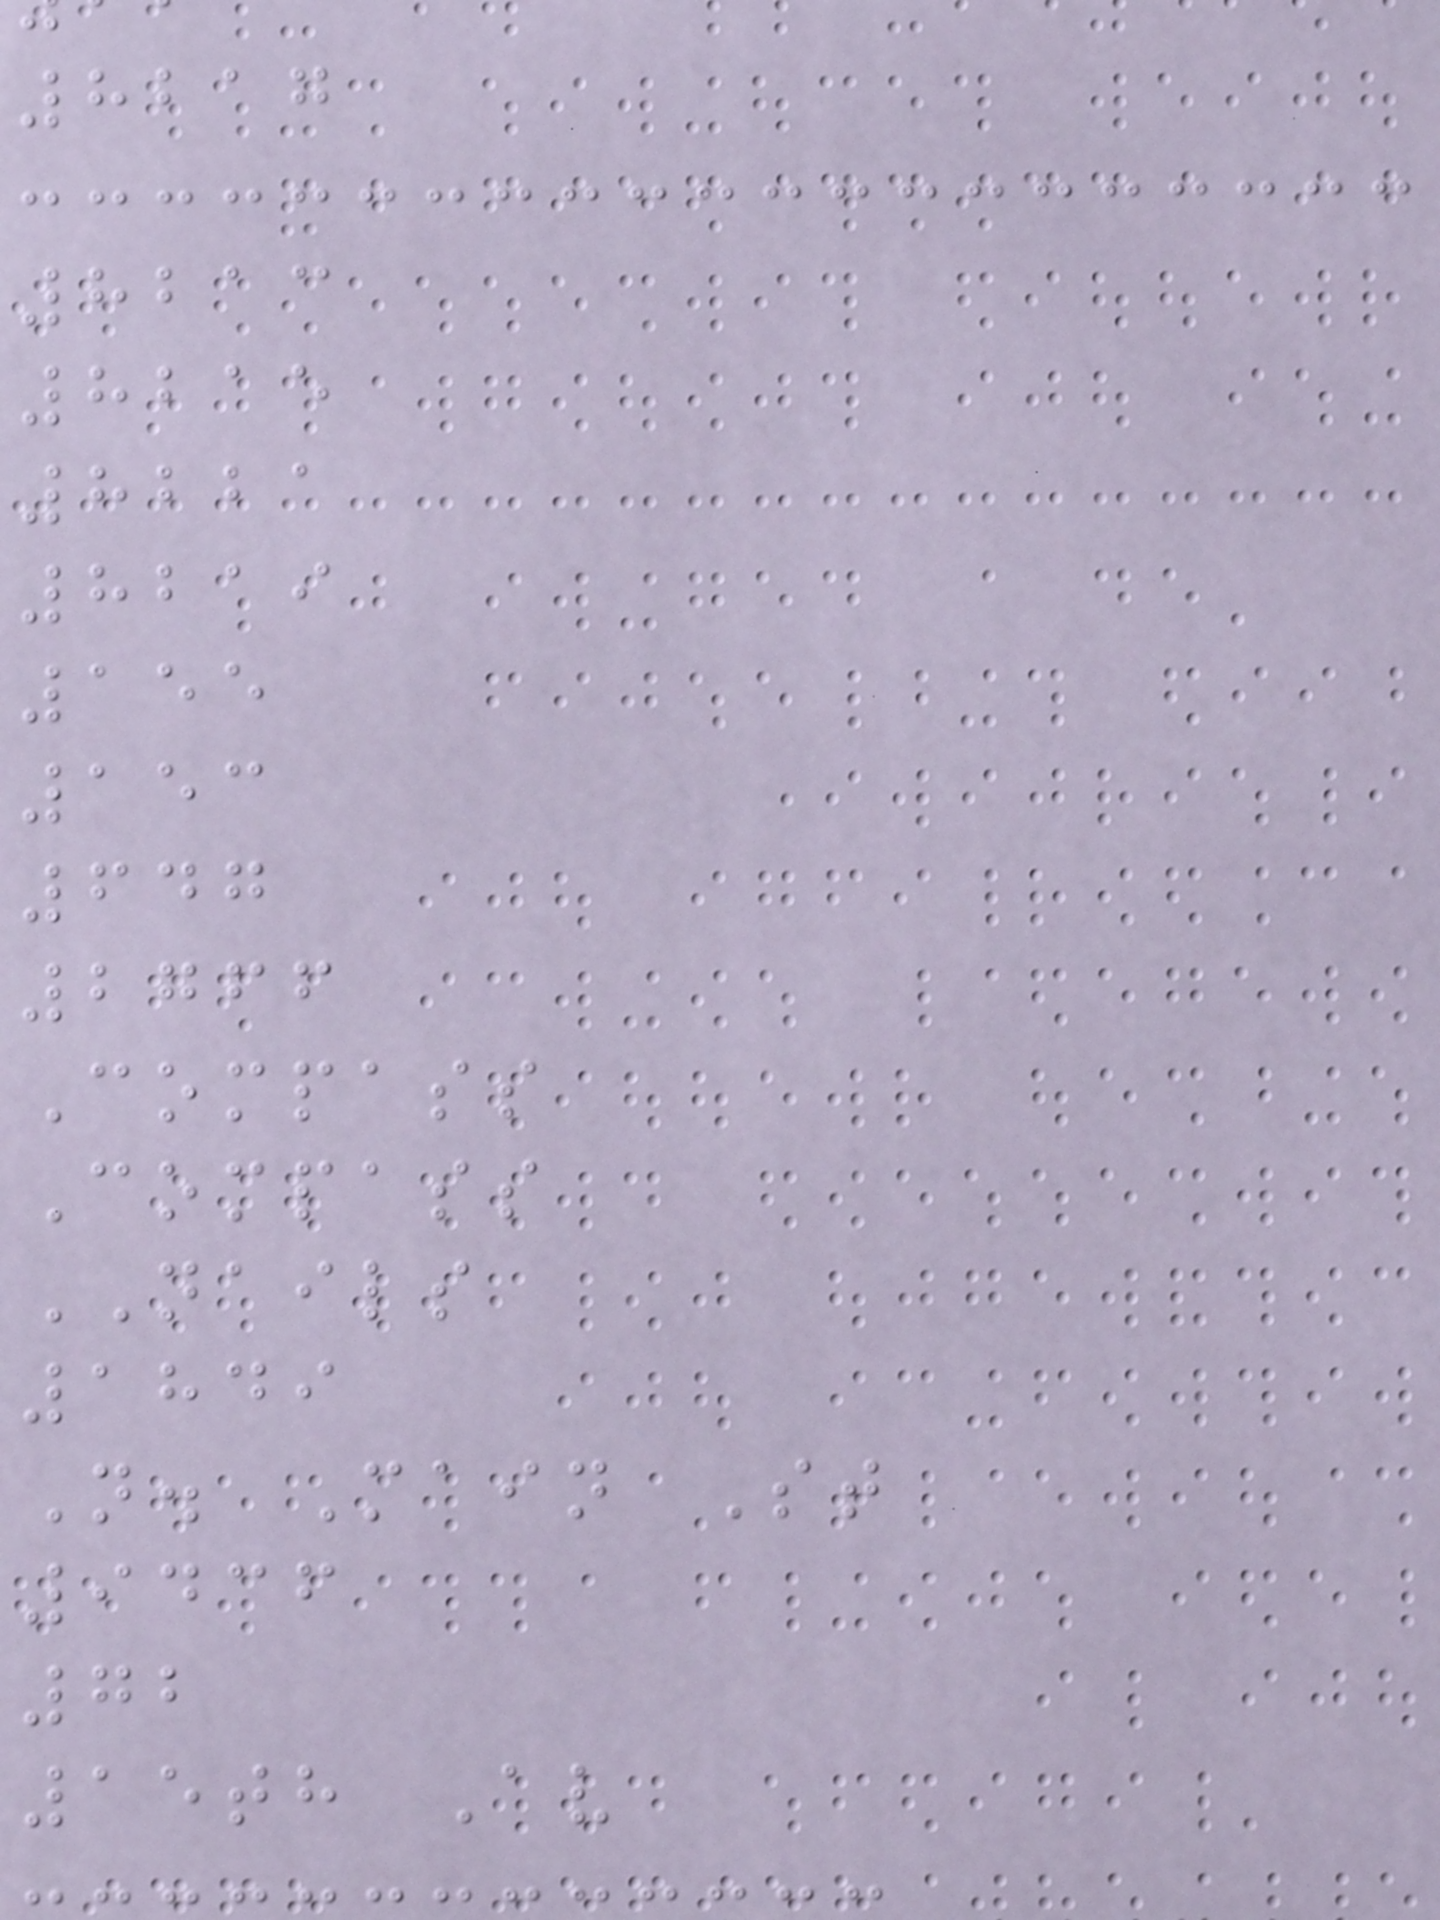8217
8213
8215
8221
8219
155
153
647
2766
Compass
Compass
NAILS
1849
N. Main St
9436
72
15th Av
